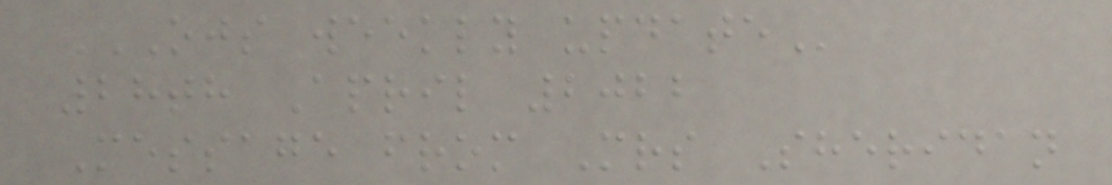OJS WEEKLY UPDATE
28th April 2022
Message from Mrs Sheridan
